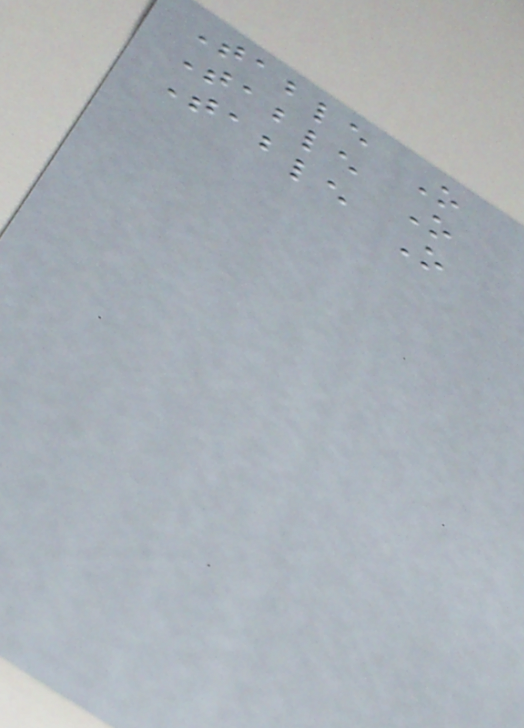Table O
Table O
Table O
